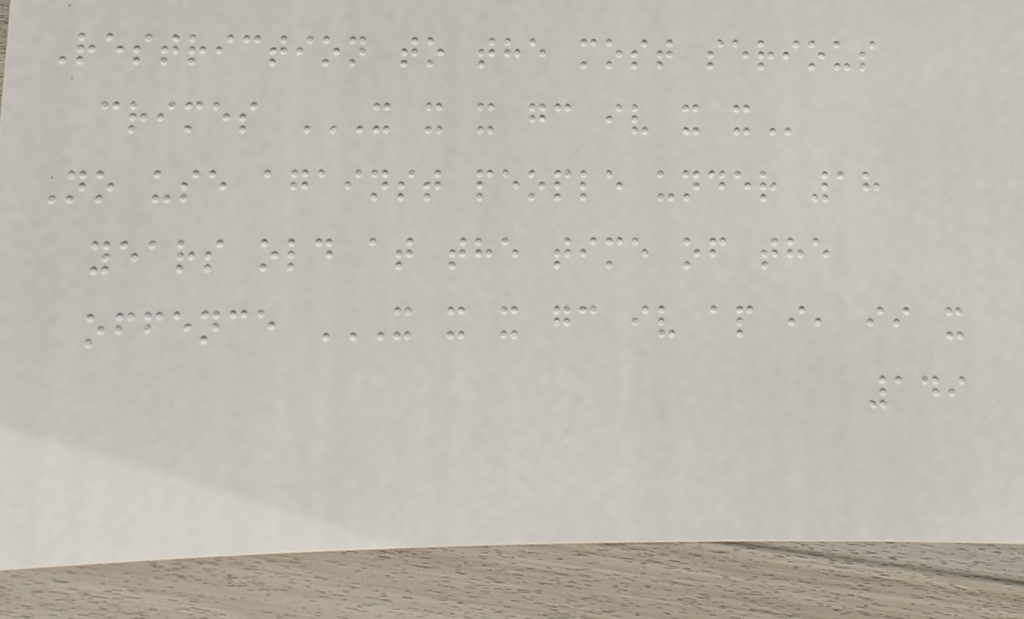Restriction to the most serious
crimes X X X GC IV X X
No use against people under 18
years old at the time of the
offence X X X GC IV AP I, II X
149
